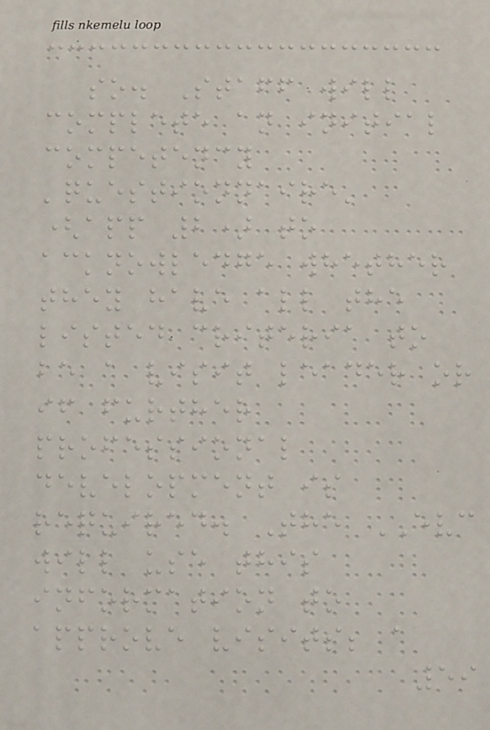so. Staff will
complete an initial
competency
'questionnaire'
(app 2) to
acknowledge whether
they have all the
listed criteria to
be a visit leader or
if further
professional
development is
required. The EVC
will use this
information to
approve visits; a
59
